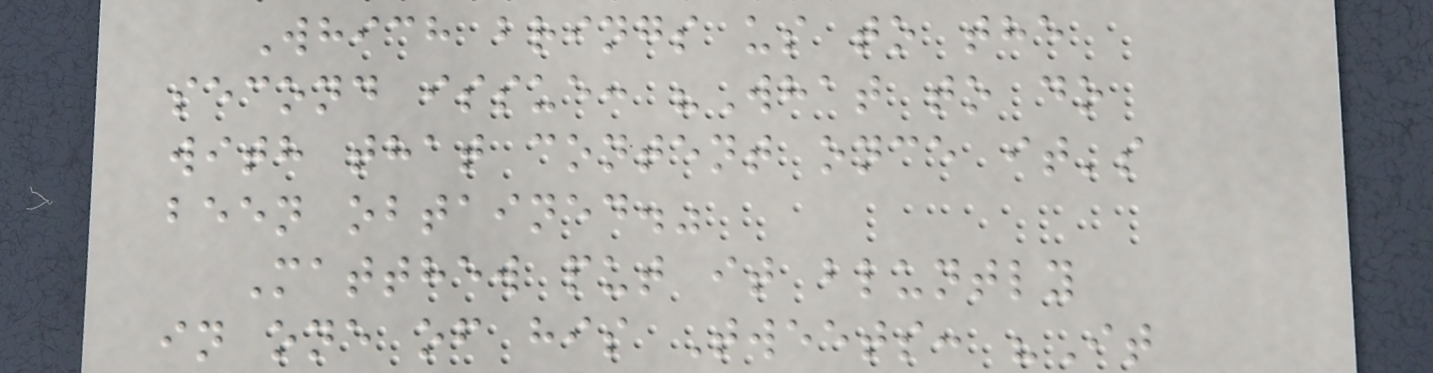Which brings us to the
second issue: "What to do
with that content once it's
been obtained."
Matthew put it bluntly
in one of his Tweets: "It
